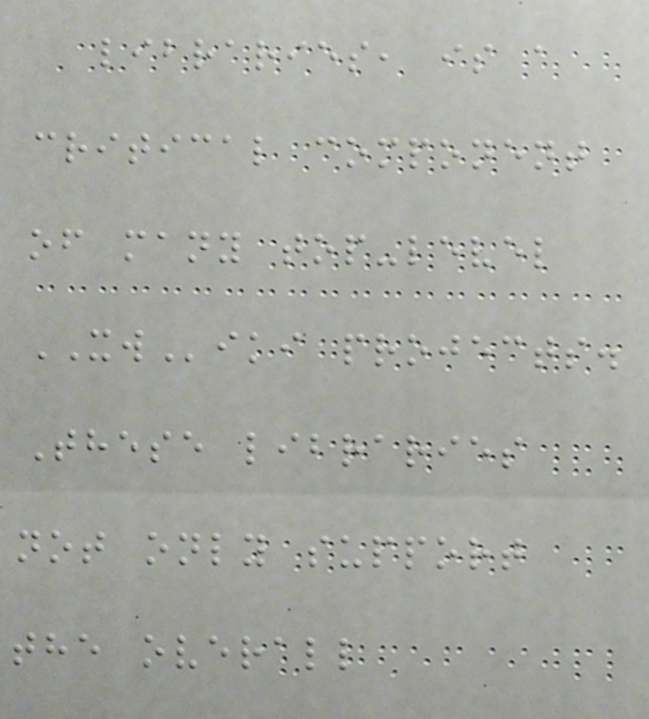libraries, is a
critical component
of many top-level
XWiki projects.
These libraries
not only support
the overall
